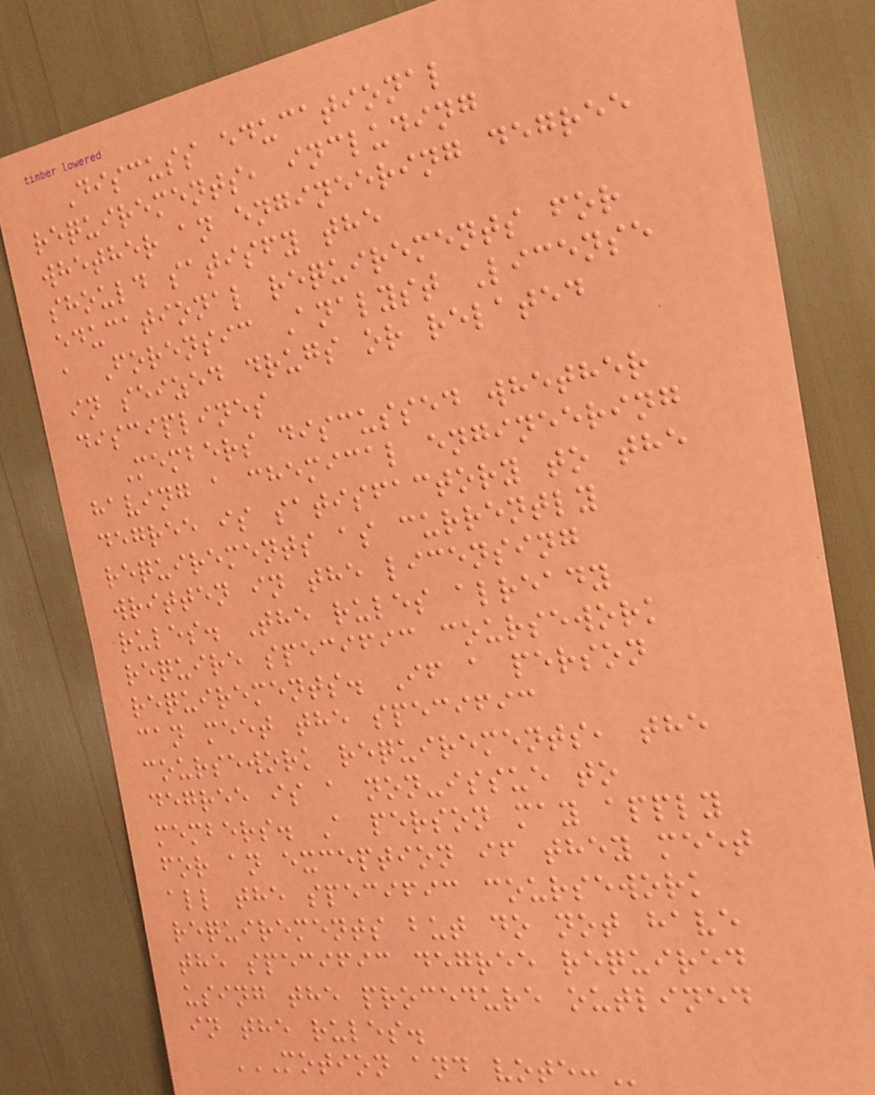Discuss educational
requirements, including
whether an engineering degree
should satisfy the
educational requirements for
a Forensic Analyst License
in seized drugs or related
disciplines
Members discussed whether
having a chemical engineering
degree is satisfactory to the
requirements as currently
written in the licensing
rules. The rules already
require specific coursework
requirements. If a person
can meet the specific
coursework requirements, the
degree is a non-issue to
members. A person may apply
for an exception if they meet
all the specific coursework
requirements but do not have
the specific degree required
using the procedure outlined
in the rules.
MOTION AND VOTE:
